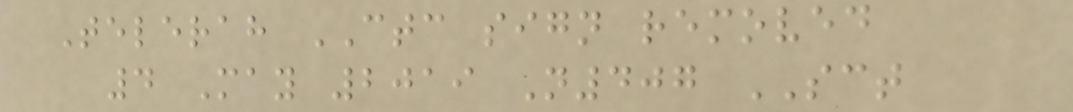Telerah CTC sign removed
4 May 2019 N407 SCT
